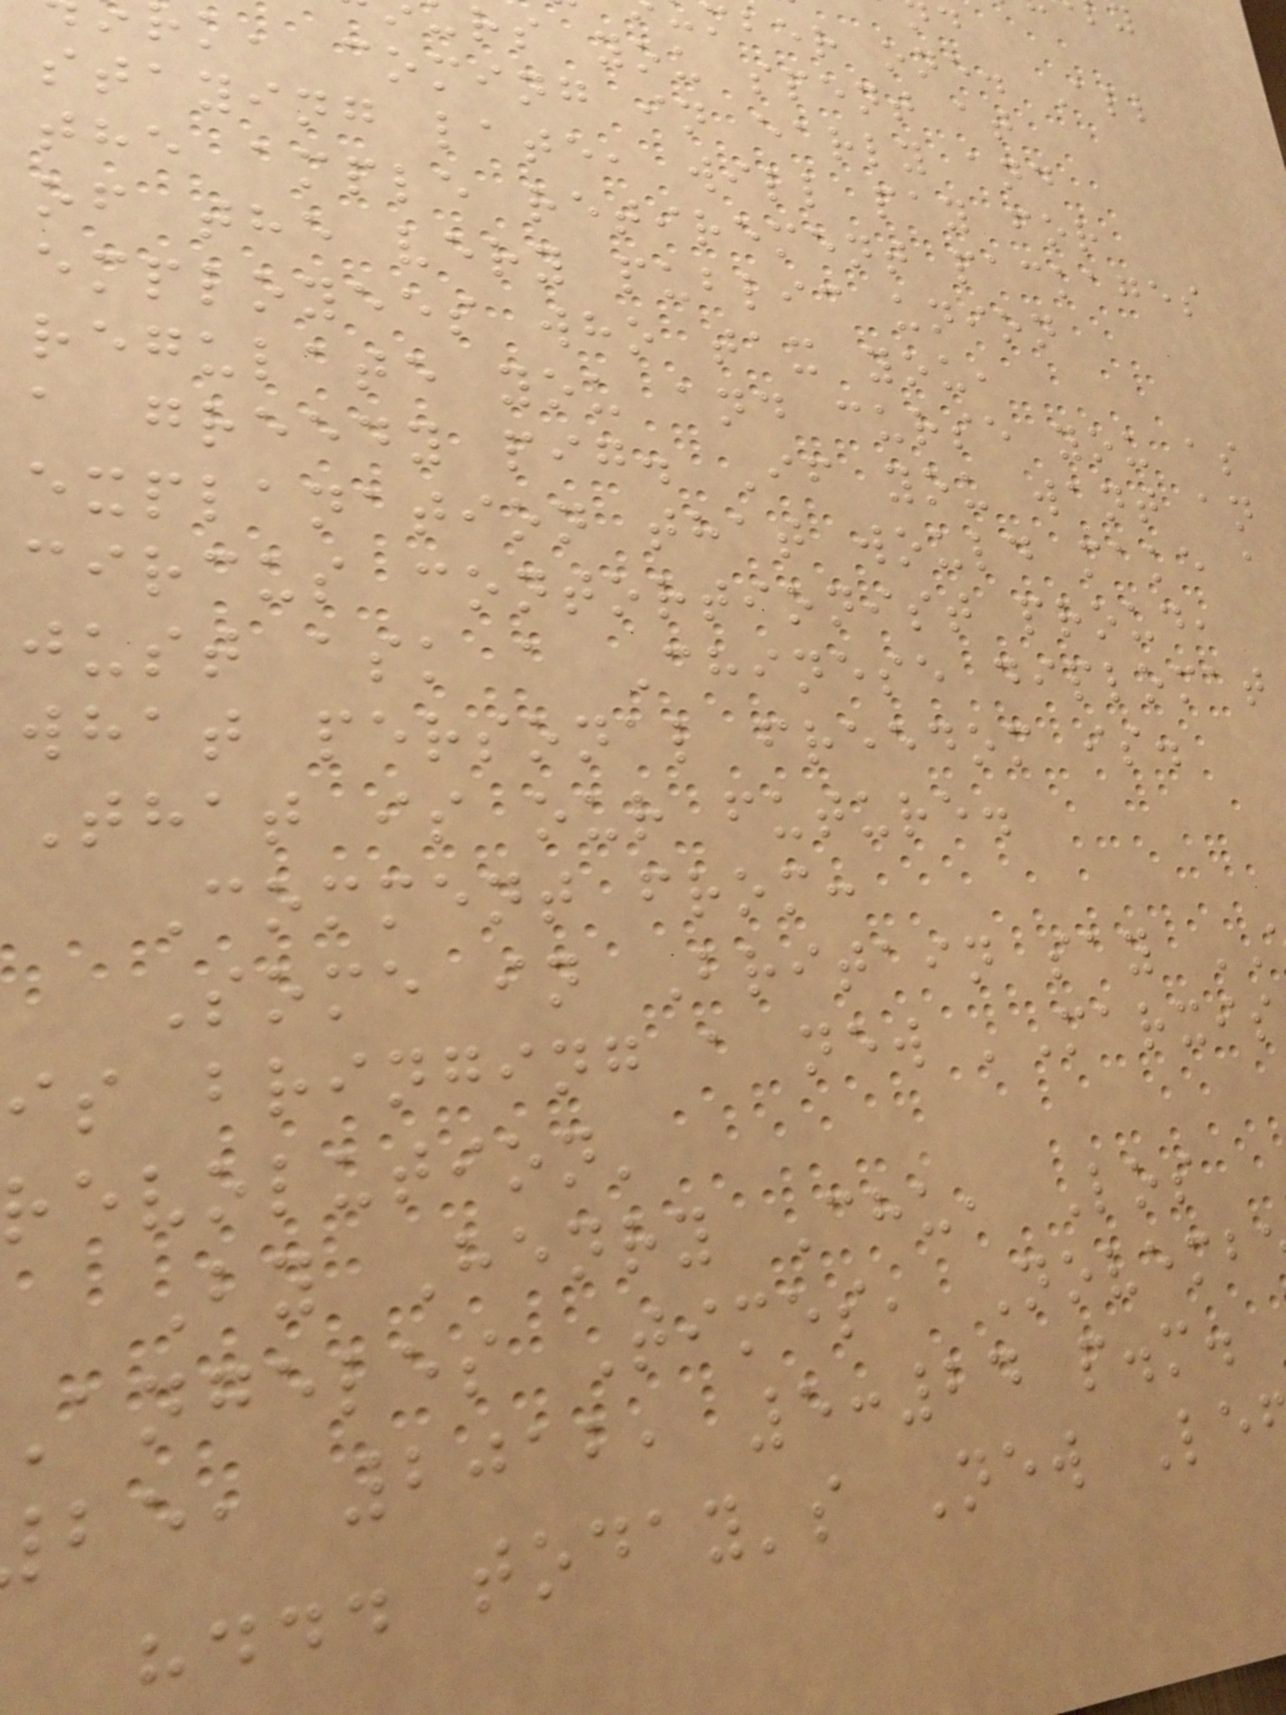mber one. All
rs you spent at
k, coming in early and
staying late, will pay for
the ample retirement packages
of the very public union
employees who tax you,
regulate you and curse you as
a greedy pig. If you want an
explanation that would make a
circus contortionist proud,
just ask a Chinese diplomat
what personal freedom is.
That is our future.
Comment from:
Some in Britain say
is bringing a new 'Marxis
revolution'
By Henry Chu, Los
angeles Times, Novemb
be, 2012, 5:24 p.m.
"... today's New Le
